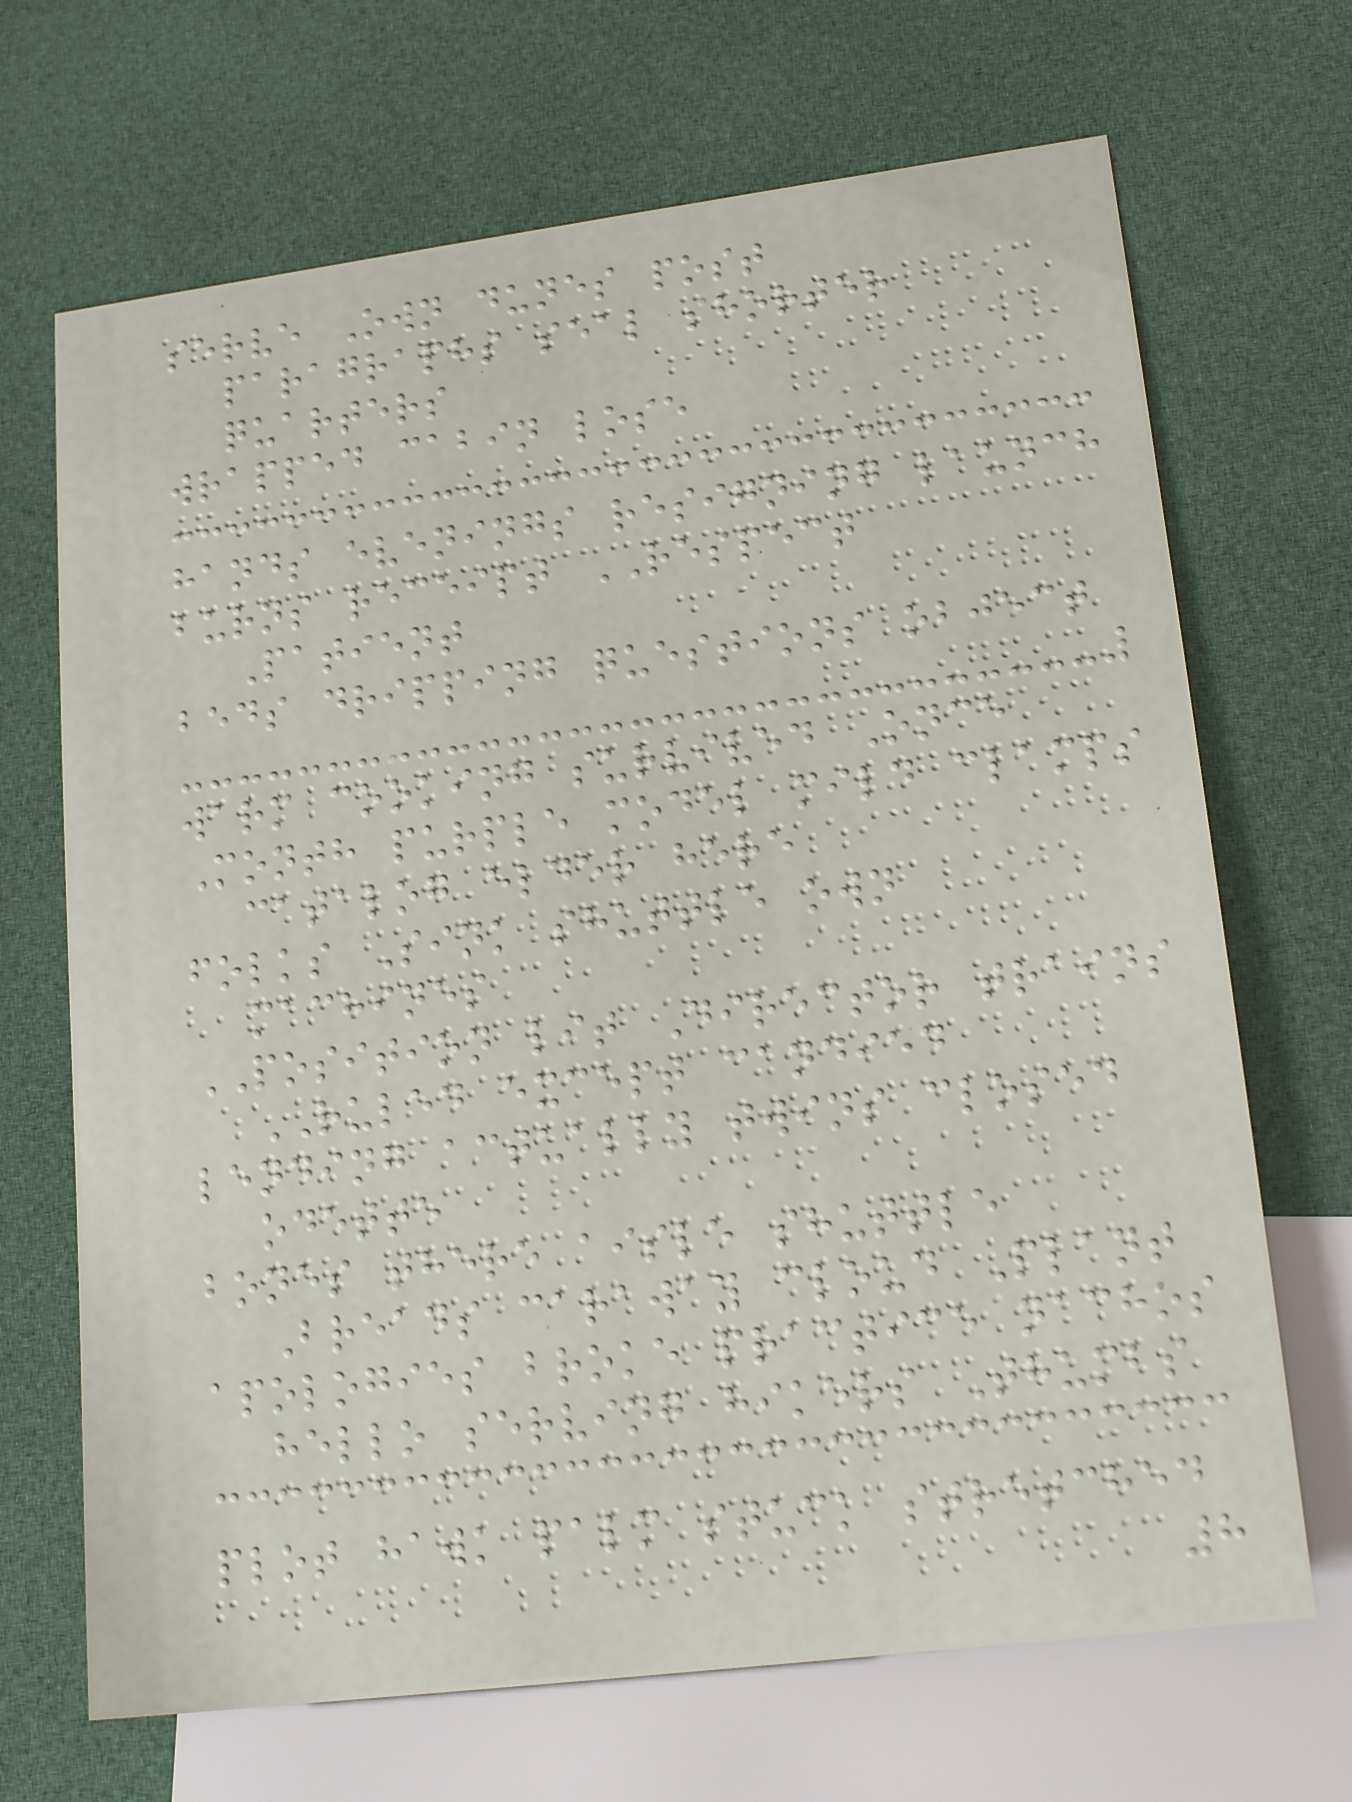serve Own dunes post
paragraphs seal shorter
quarters
wrapped cabin lose
hands evenings resigning launch
burns receipt RESPECT
Patient
beds dripping questions object
warm cooking survived Once
Month purple model mild clamps
catalog elder here
folks Sink shuttle own
machines
POSITION lit Director trains
RULED except candied
lending actually twins closed
odette
bones there aisle shuttle
Breads caraway cloud Plant
apologies broke practice nachos
hello serving hikers Thumbs
plot hawk palm stuck stretched
8
